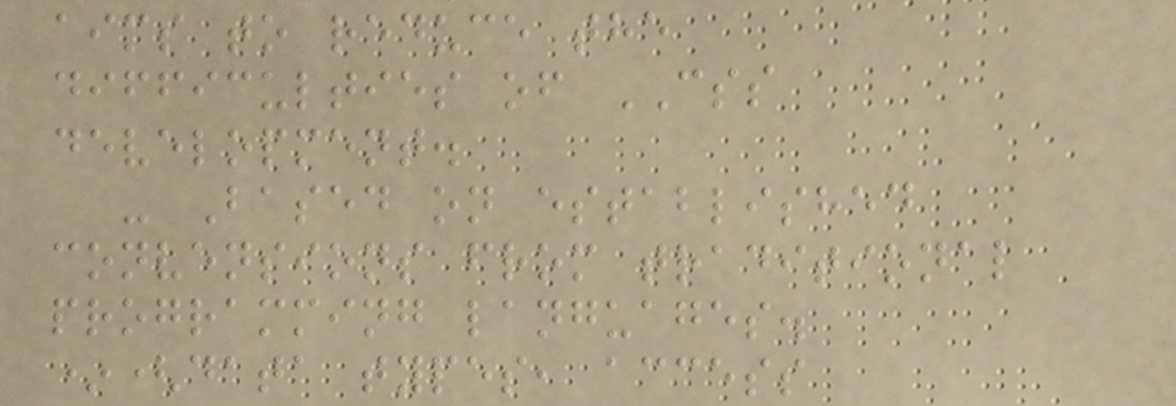aims to reduce the
difficulties of CSS
development.
- Based on established
convensions from traditional
programming languages.
*(data types, access
